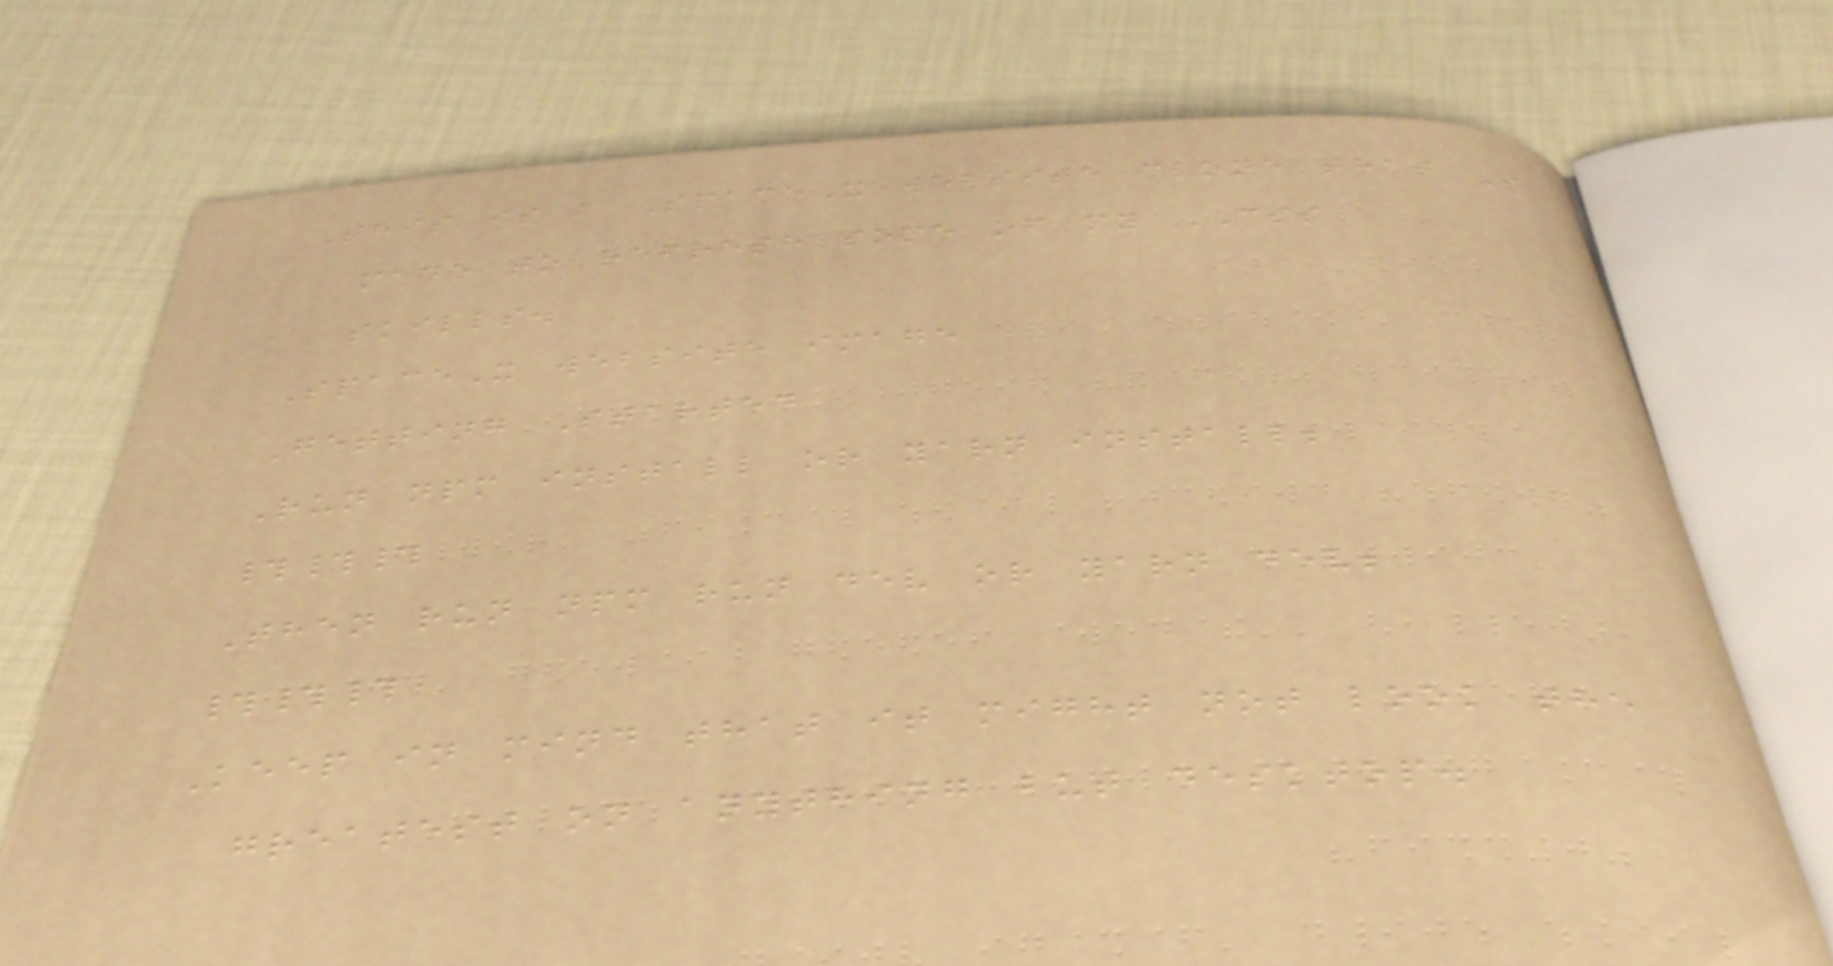This is a SpaceX website clone that I
made to refresh some of my CSS
skills.
SpaceX website image
Getting Started
Run npm install or yarn install;
###
Then run npm run dev or yarn dev;
###
Keep in mind that it might not look the
greatest on anything but desktop.
